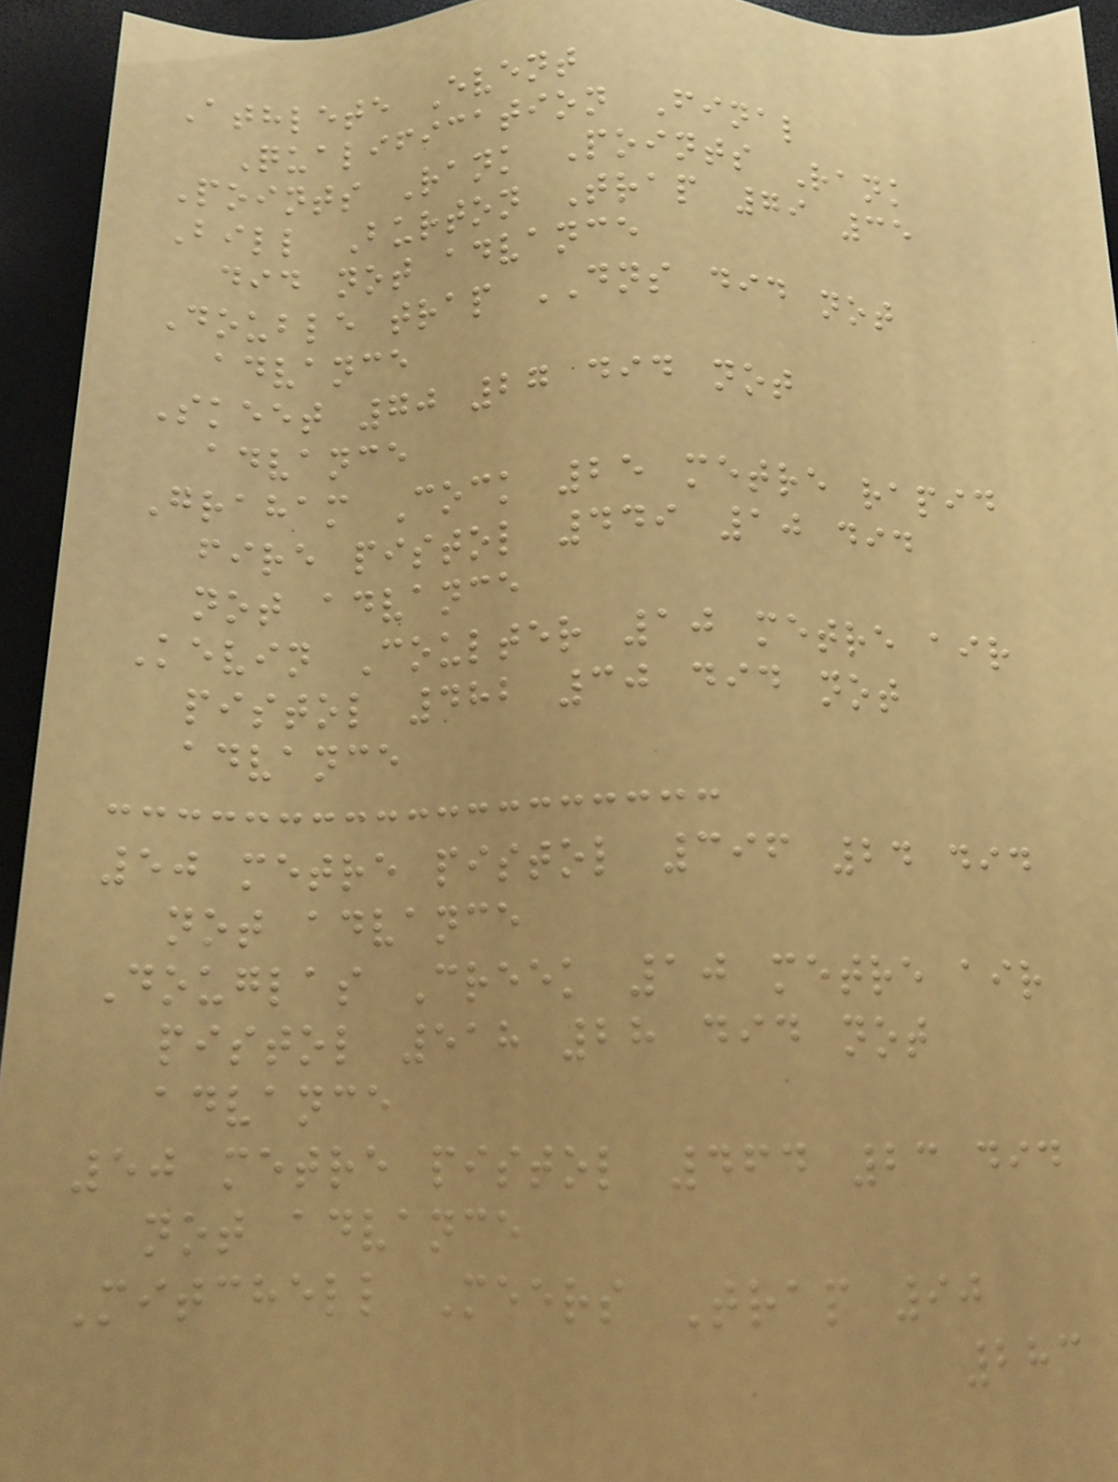Athlete Event
Qualification Final
Points Rank Points Rank
Bill Burton Trap 79 35
did not advance
Double trap DNS did not
advance
Skeet 70 27 did not
advance
Graham Cock 25 metre rapid
fire pistol 449 10 did
not advance
Kevin Coulter 10 metre air
pistol 482 30 did not
advance
50 metre pistol 396 24 did
not advance
Douglas Creek 10 metre air
pistol 518 28 did not
advance
50 metre pistol 464 23 did
not advance
Mitchell Meers Trap 90
283
